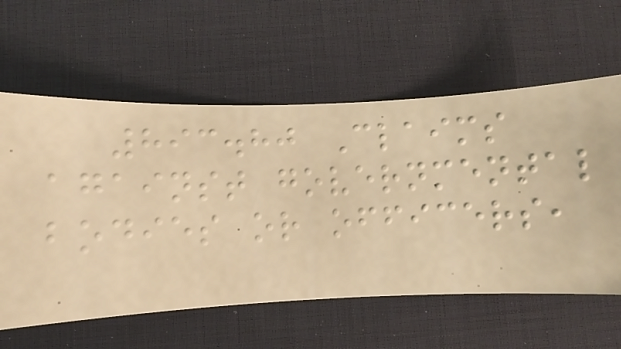893.80 Claims
against governmental
bodies or officers,
